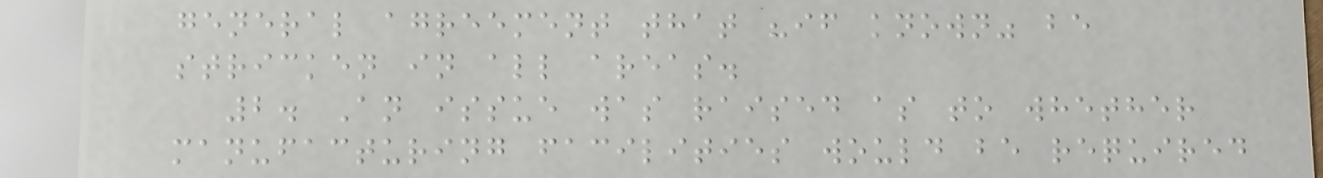general agreement that "if known" be
stricken in all areas.
2. An issue was raised as to whether
manufacturing facilities would be required
